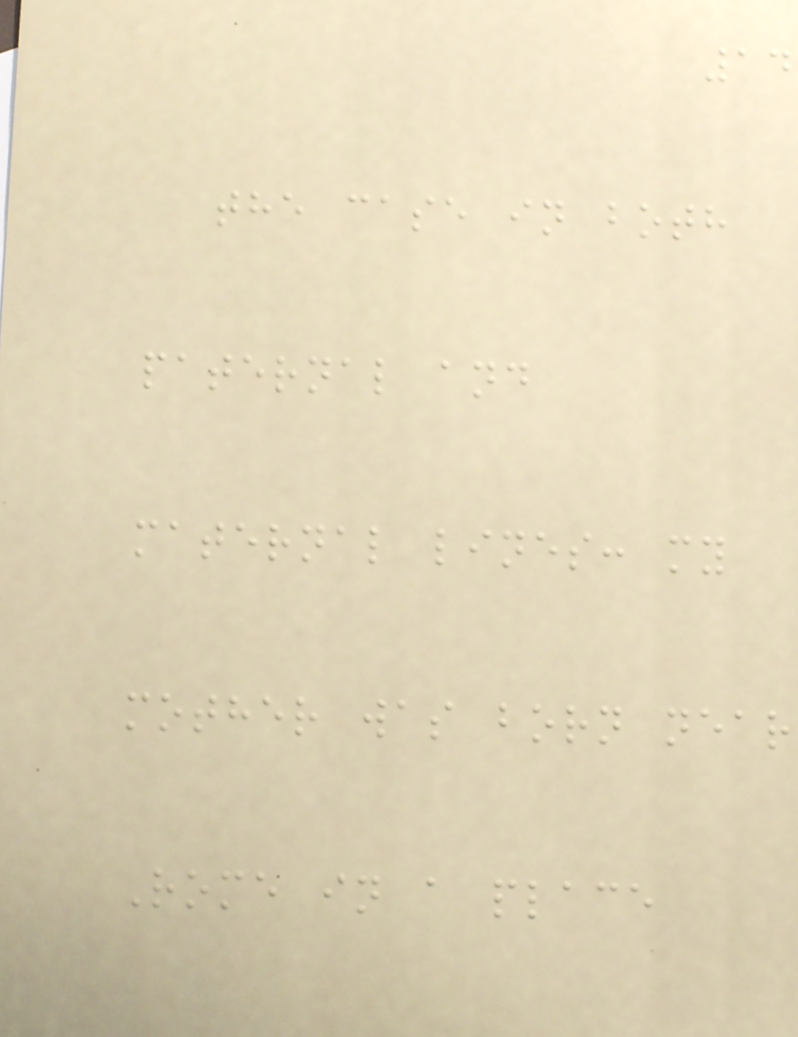14
the case in both
paternal and
maternal lines: my
mother was born near
Rome in a place
